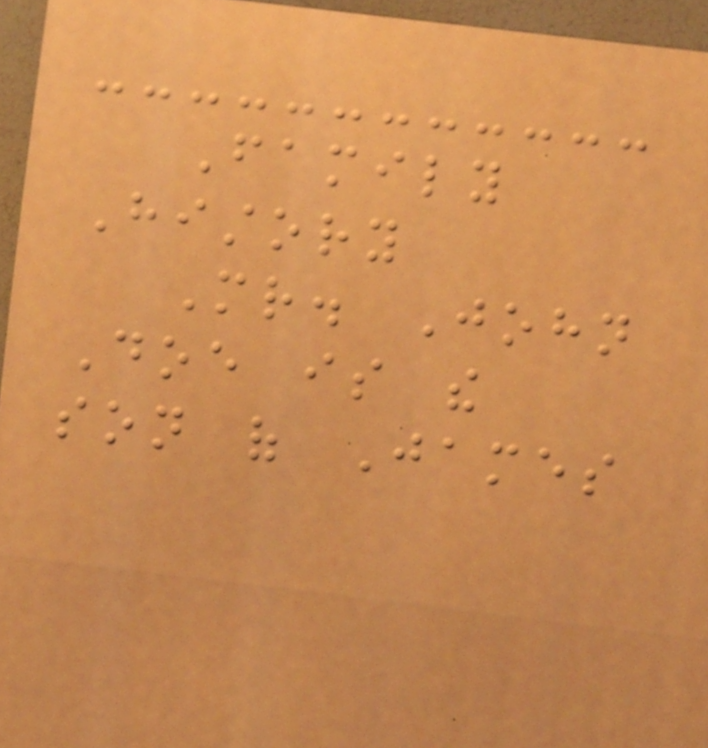Family
History
Mr. John
Doe is the
son of James
